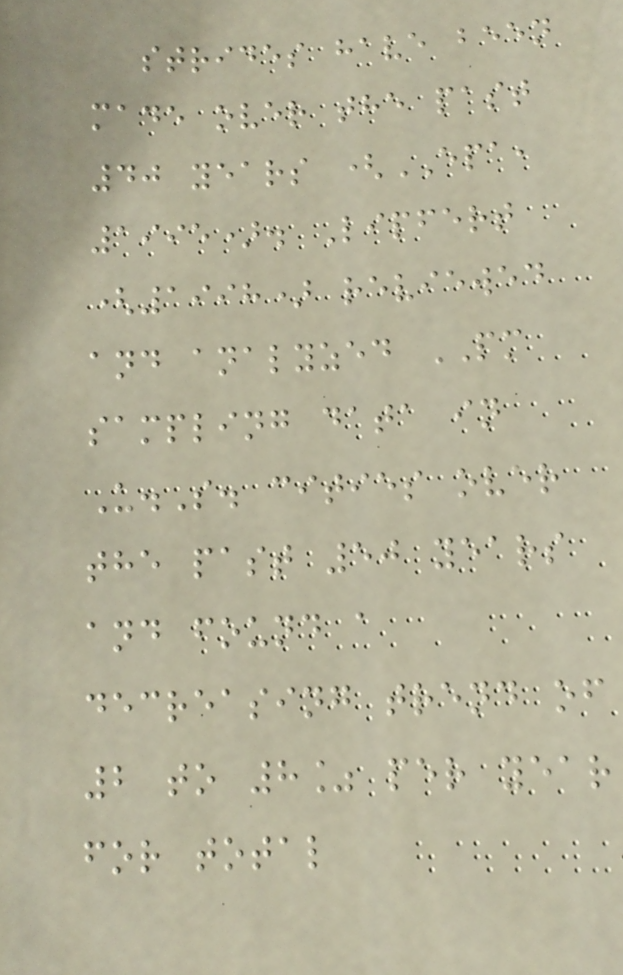strides have been
made over the past
40 years (EPA,
1995). Lipfert
(1998) reviewed
and analyzed PM
sampling data in
U.S. cities over
the past 50 years
and found a
decreasing trend of
2 to 8% per year
for total
